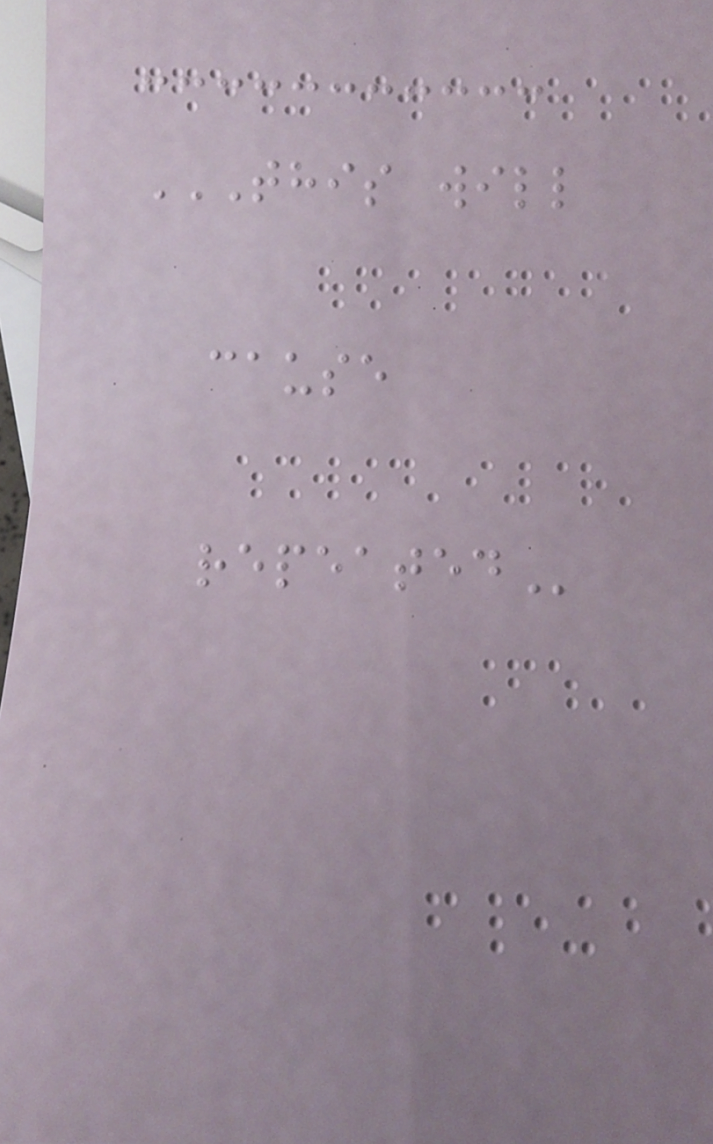THIS WILL
CAUSE
REPEATED
